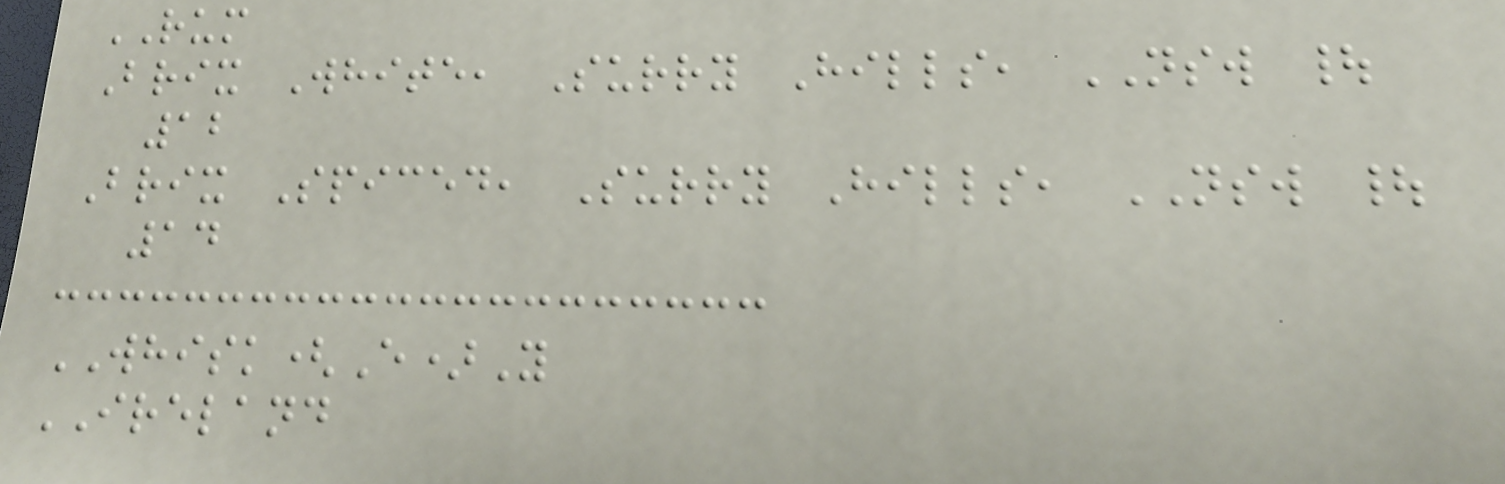RUM
Brix White, Surry Hills, NSW |
12
Brix Spiced, Surry Hills, NSW |
14
WHISK(E)Y
IRELAND
